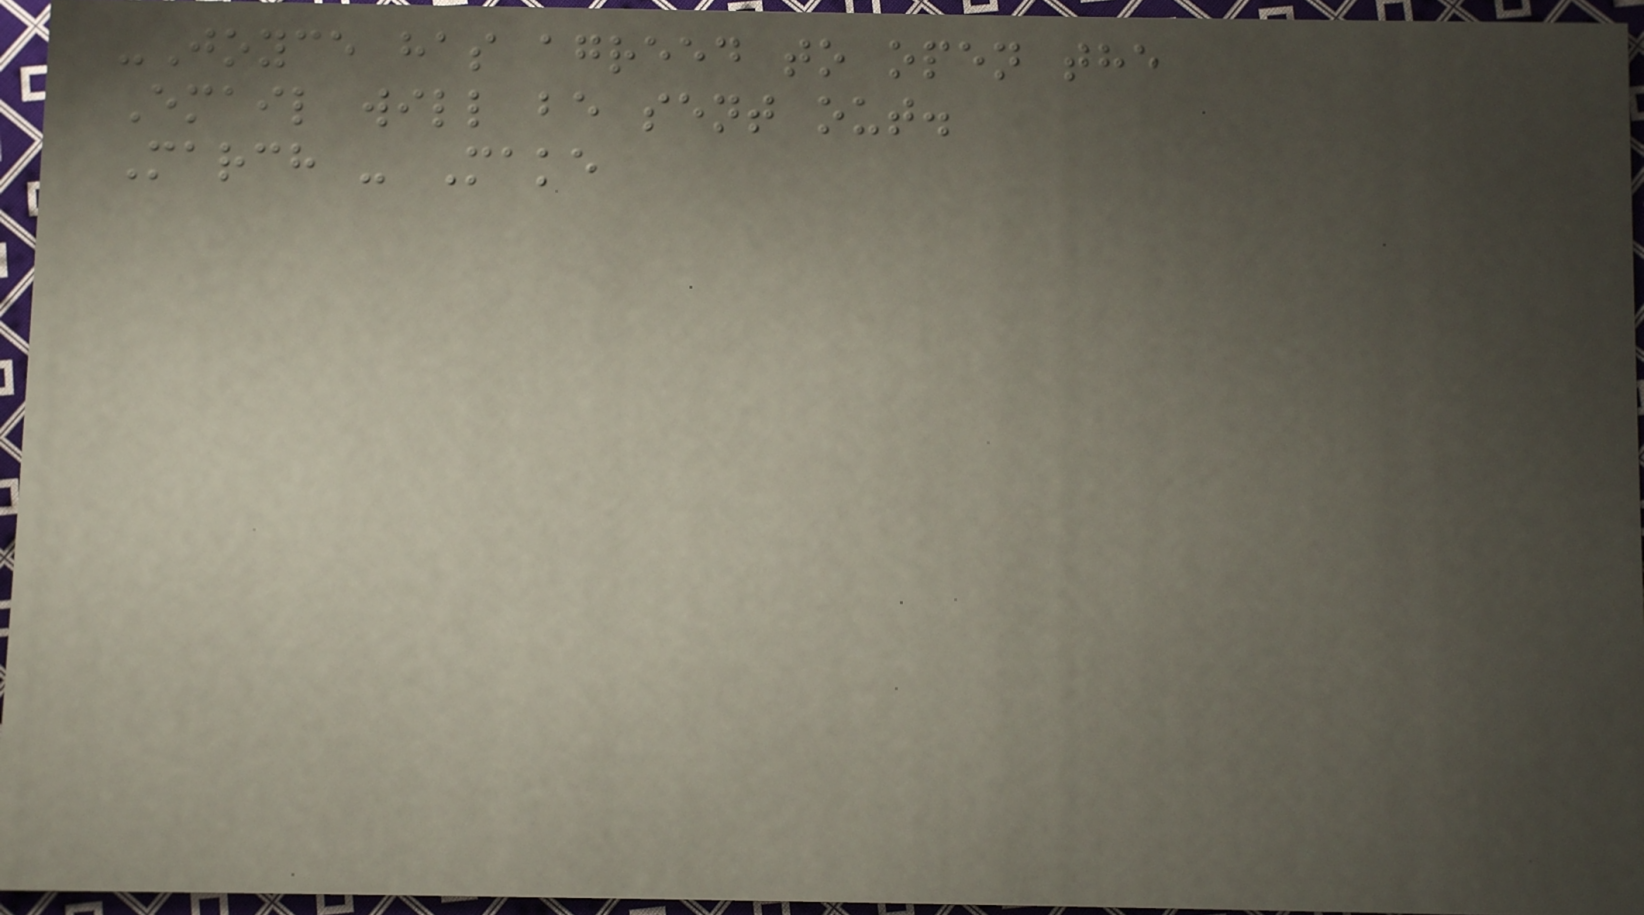-Joyce has agreed to open the
Email will be sent out.
March - Make
